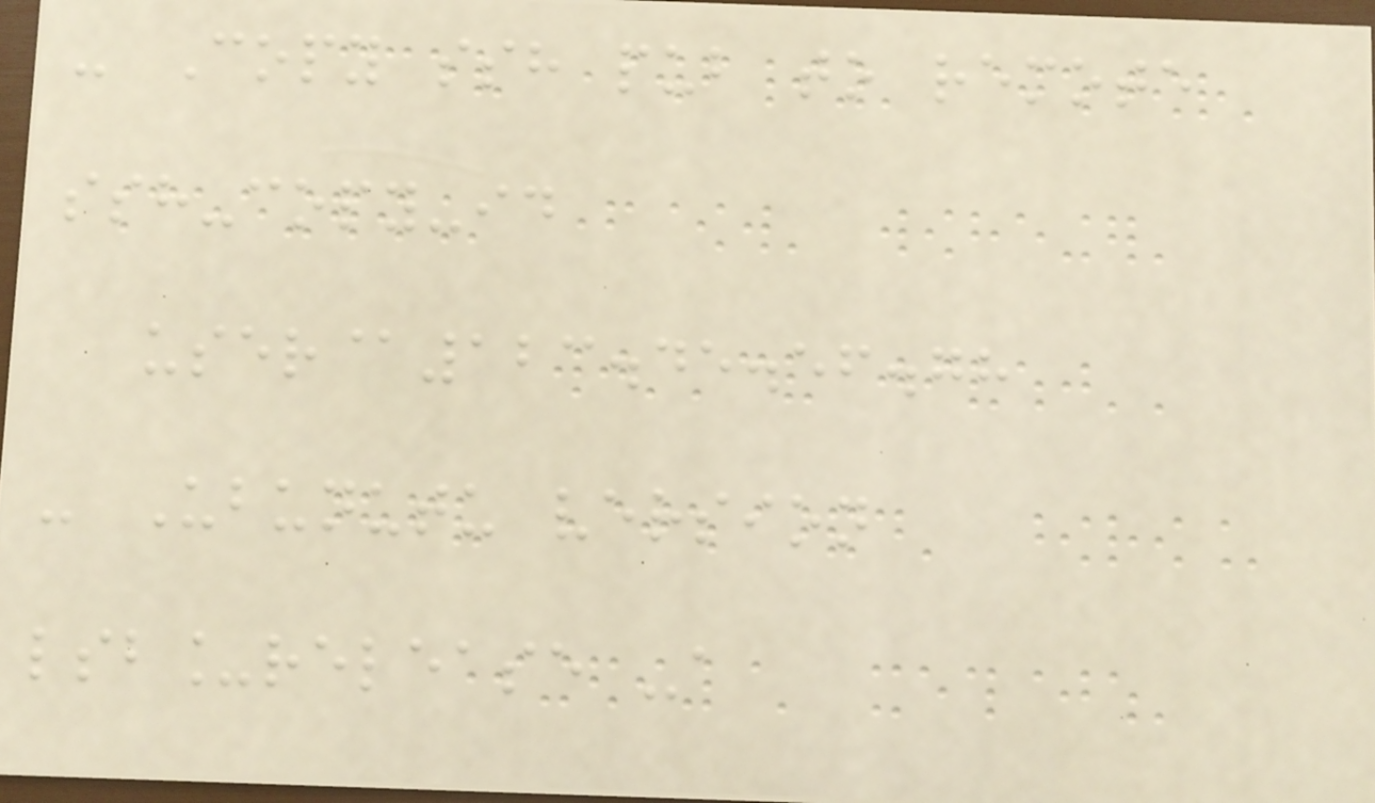- Copy ssh pub to remote
ssh-copy-id
user@123.45.56.78
- Ubunutu version
lsb_release -a
